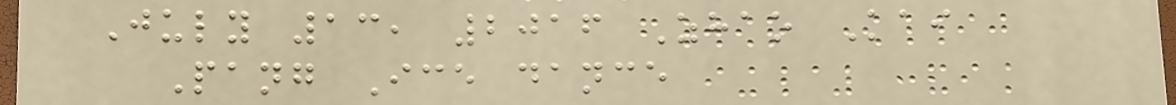July 13, 2016 Zhao Kai
Pang Ice dance
